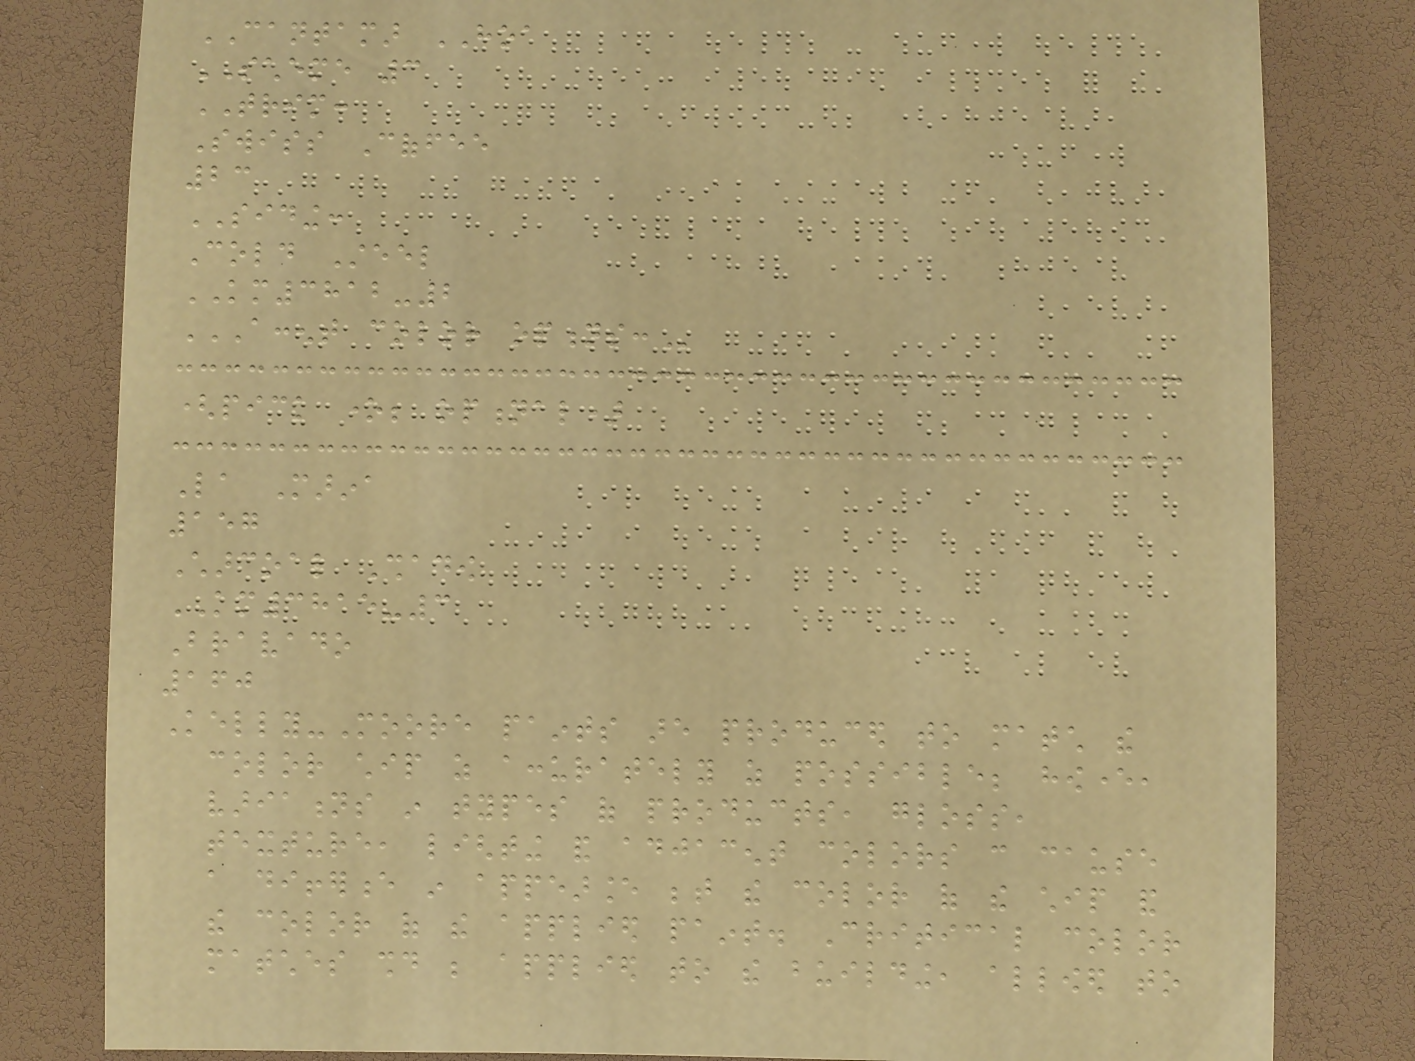CANTAMAR HOA
SCHEME 3
TRIM:
Swiss Coffee
23
SIDING:
Cold Steel
KM3812-2
ACCENT COLOR OPTIONS:
(pick one; optional)
La Marina
157
Charcoal Shadow
KM3815-3
Bravado
160
Kelly-Moore paints are produced to match the
color chip as accurately as possible; however,
variations in types of products, gloss,
texture, lighting and adjacent colors can cause
a difference in appearance between the color of the chip and
the color of the applied paint. Critical color
matches should be applied to the building, allowed to
